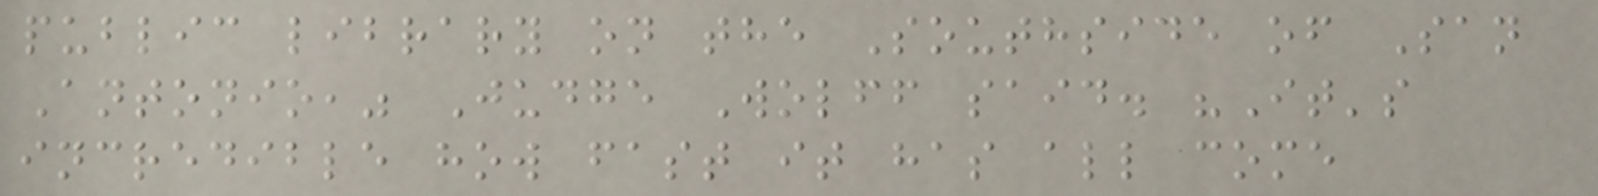public library on the Southside of San
Antonio," Judge Wolff said. "It's
incredible how fast it has all come
